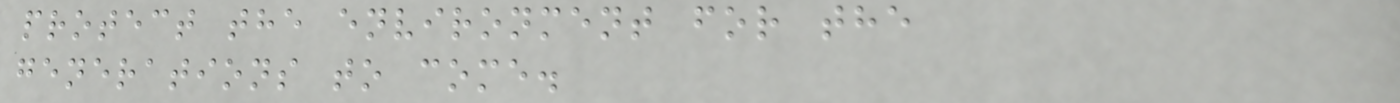protect the environment for the
generations to come.
